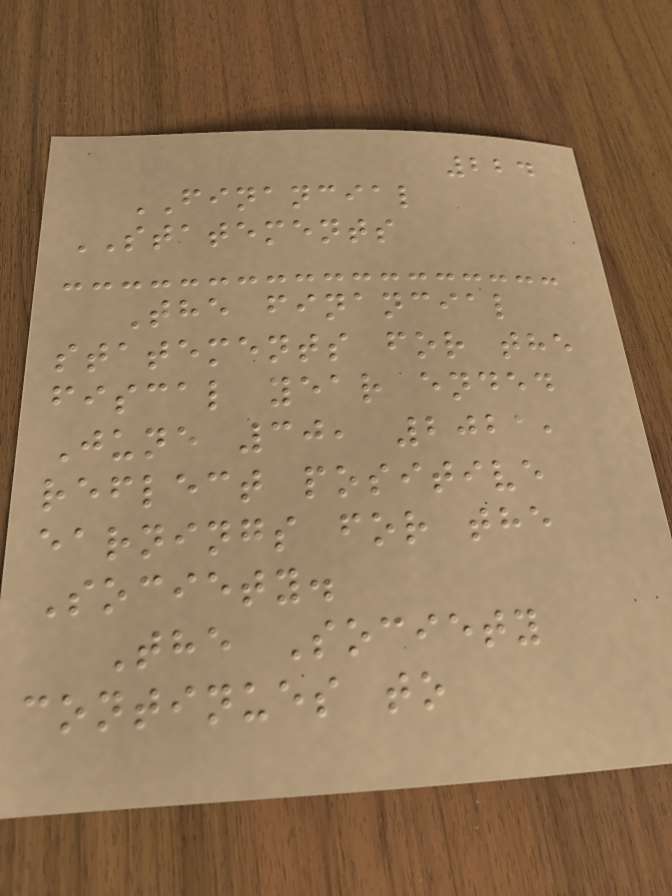224
FINANCIAL
STATEMENTS
The financial
statements for the
fiscal year ended
June 30, 2021,
reflect positive
earnings for the
Society.
The Society
continues to
